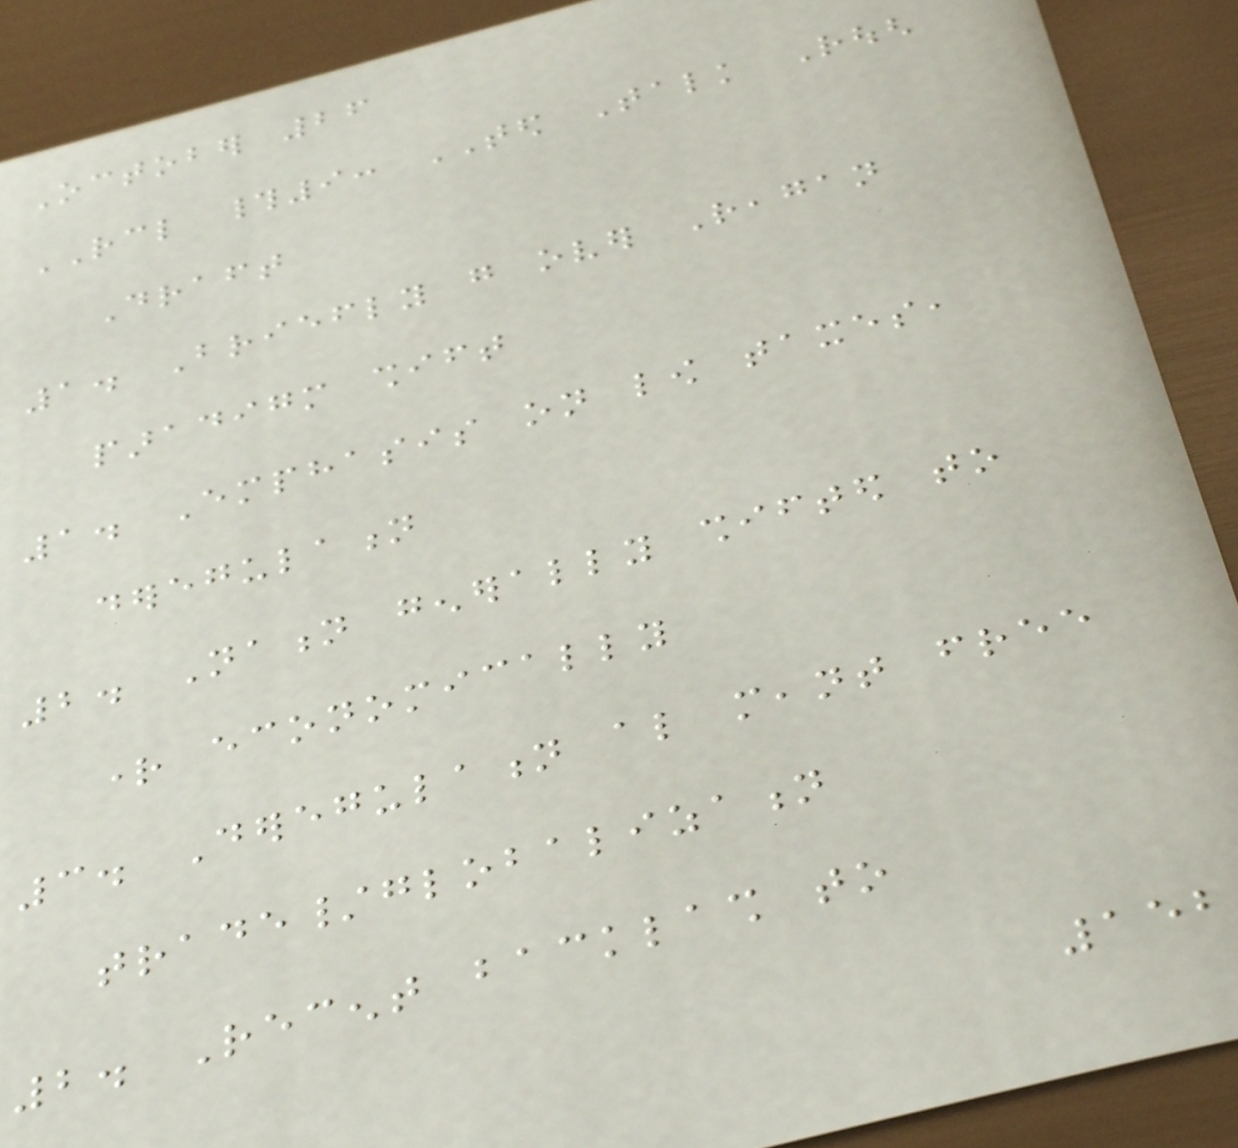October 26
RCL #9: TED Talk Rough
Draft
1. Briefly go over Reagan
paradigm shift
1. Emphasis on low taxes,
deregulation
2. Nation generally shifted to
right economically
3. Deregulation also meant free
trade/globalization
2. Recent backlash to
152
